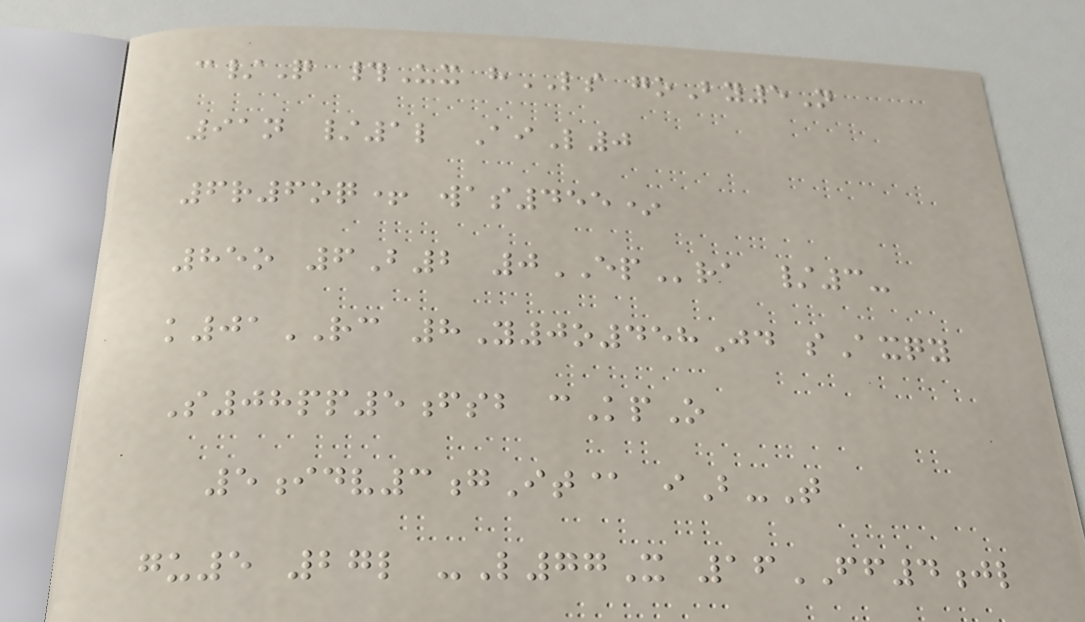c/Q #Ux hLS goBy5N
91n /1l AiL0
6r6oq+ was455*
85o 6B2 0EPra /3-
k01RC 8Y0o458Jd sAxqy
S08pp5fsb cKpO
5idv3gIt@ iB-T
gu5 27l -L77X 16FF4jl
